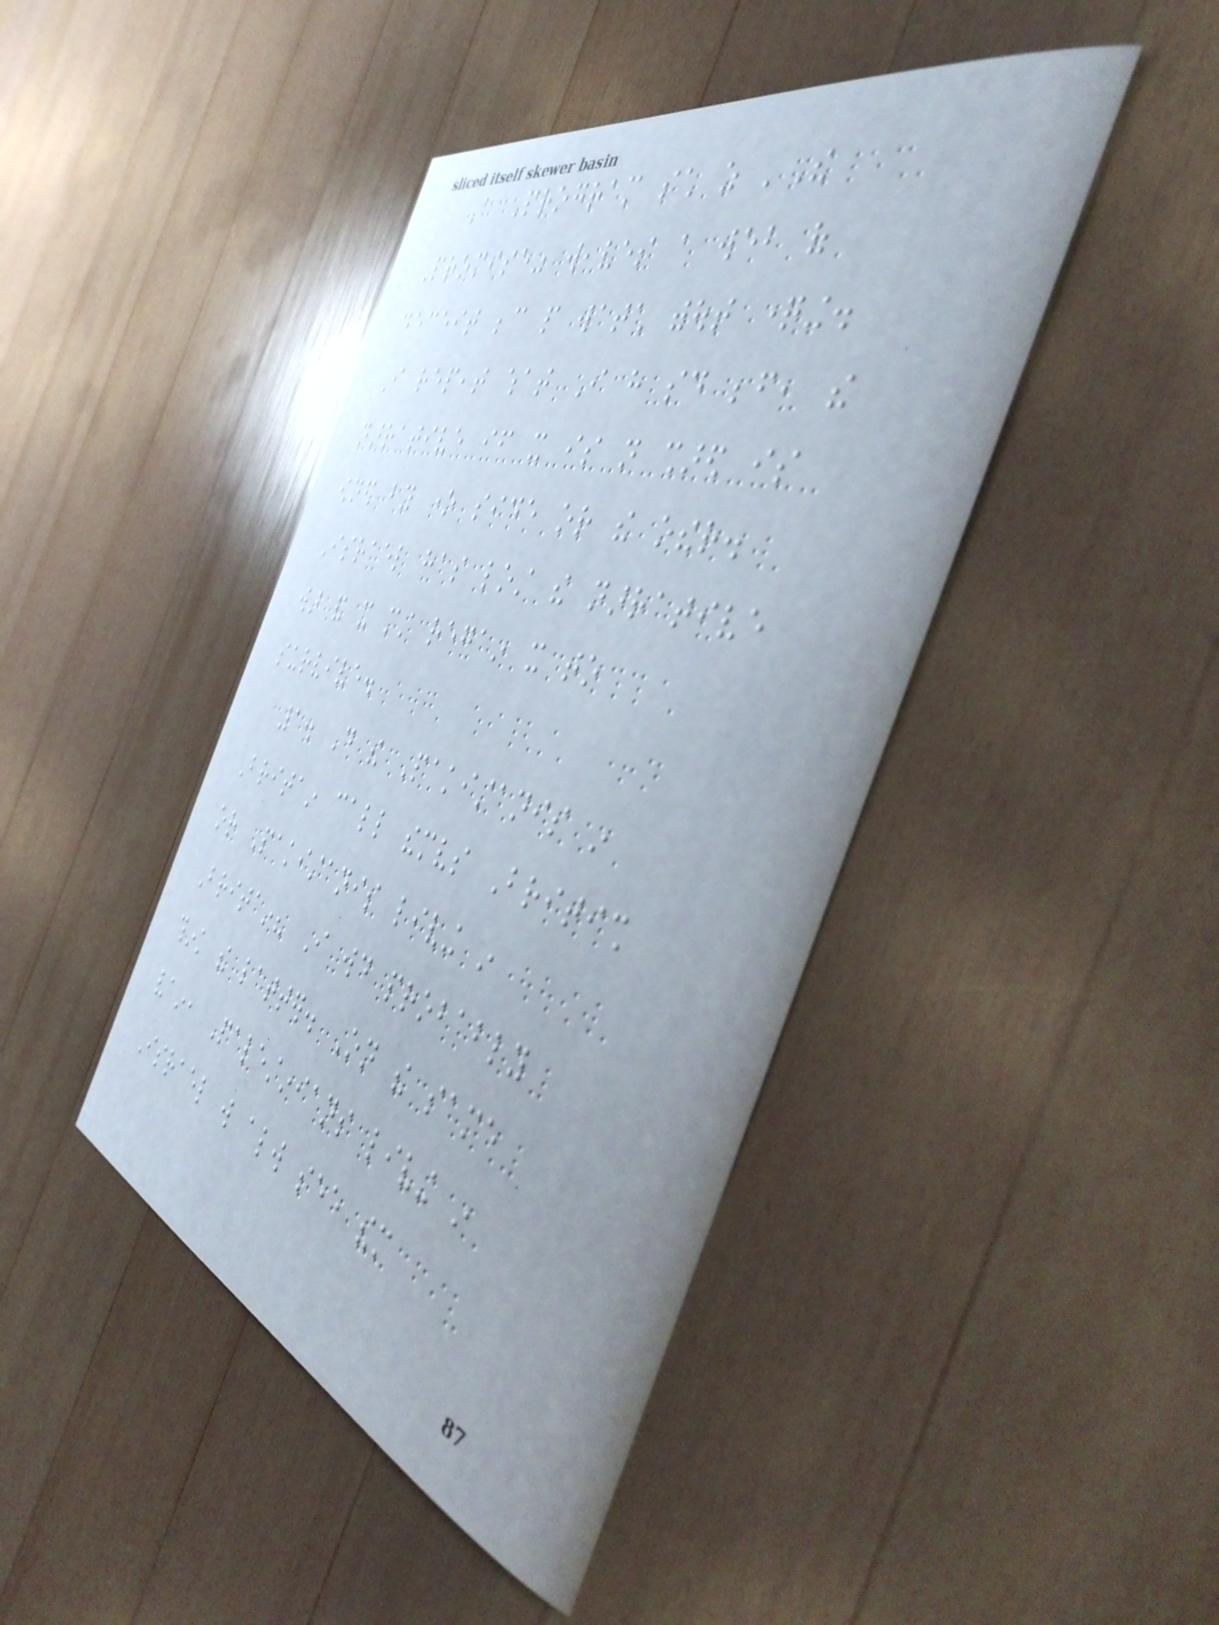A Program such as 'The
Promise" weaves a web of
deceit because people watch without questioning.
I repeat what I have said before, the
narrative if it is not shared is
owned by one side or the other.
Israel has lost the narrative
war and it must regain it to
survive.
1. Do the Pakistanis in
Britain call themselves British
or Pakistanis living in
Britain? I would probably
think the latter. On the same
vain, Palestinians living in
Israel will always see them
